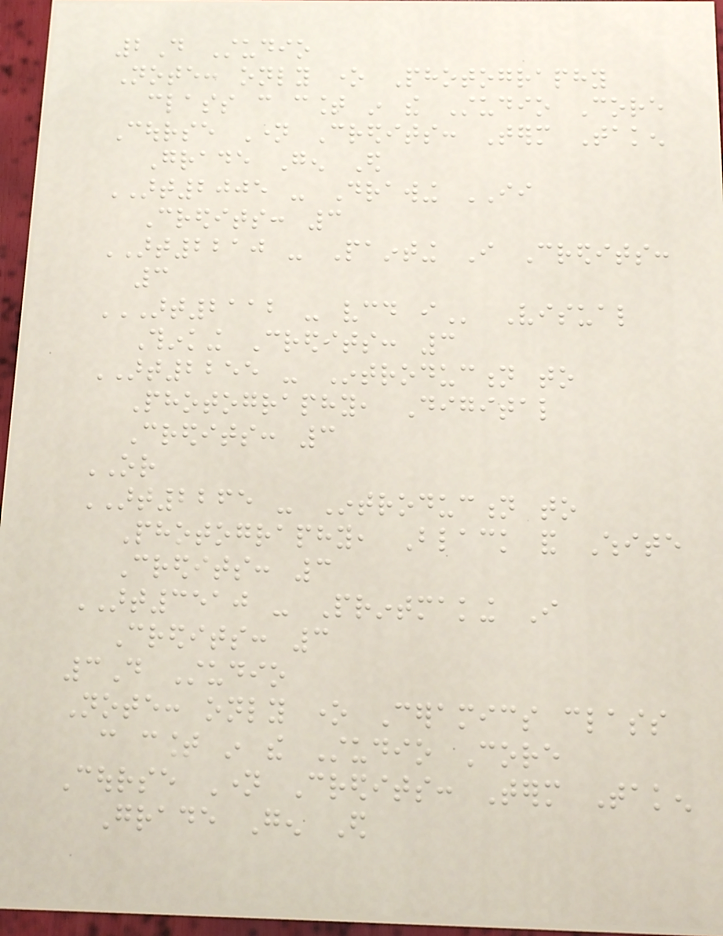2D Studio
Note: only one Photography
class can count in the Studio Core
Course Name Credits: Term Taken
Grade Gen Ed
ART2005 - Drawing II
Credits: 3
ART2210 - Painting I Credits:
3
ART2112 - VCD I Visual
Thinking Credits: 3
ART2255 - Introduction to
Photography, Digital
Credits: 3
OR
ART2265 - Introduction to
Photography, Black and White
Credits: 3
ART3510 - Printmaking I
Credits: 3
3D Studio
Note: only one Ceramics class
can count in the Studio Core
Course Name Credits: Term Taken
Grade Gen Ed
